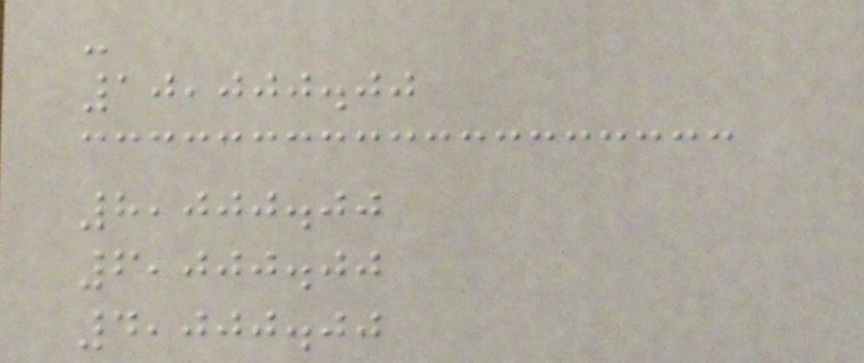-
10,000.00
8,000.00
6,000.00
4,000.00
